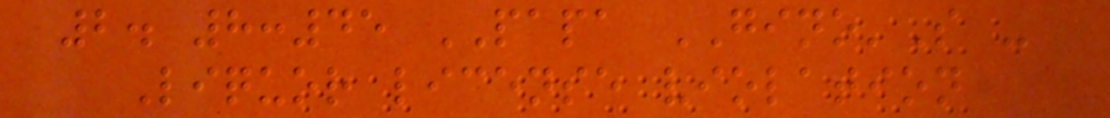2. 8:45 PAPA GINO'S -
Liquor license violation
